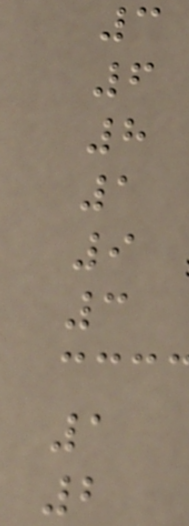3
6
8
1
9
3
1
2
